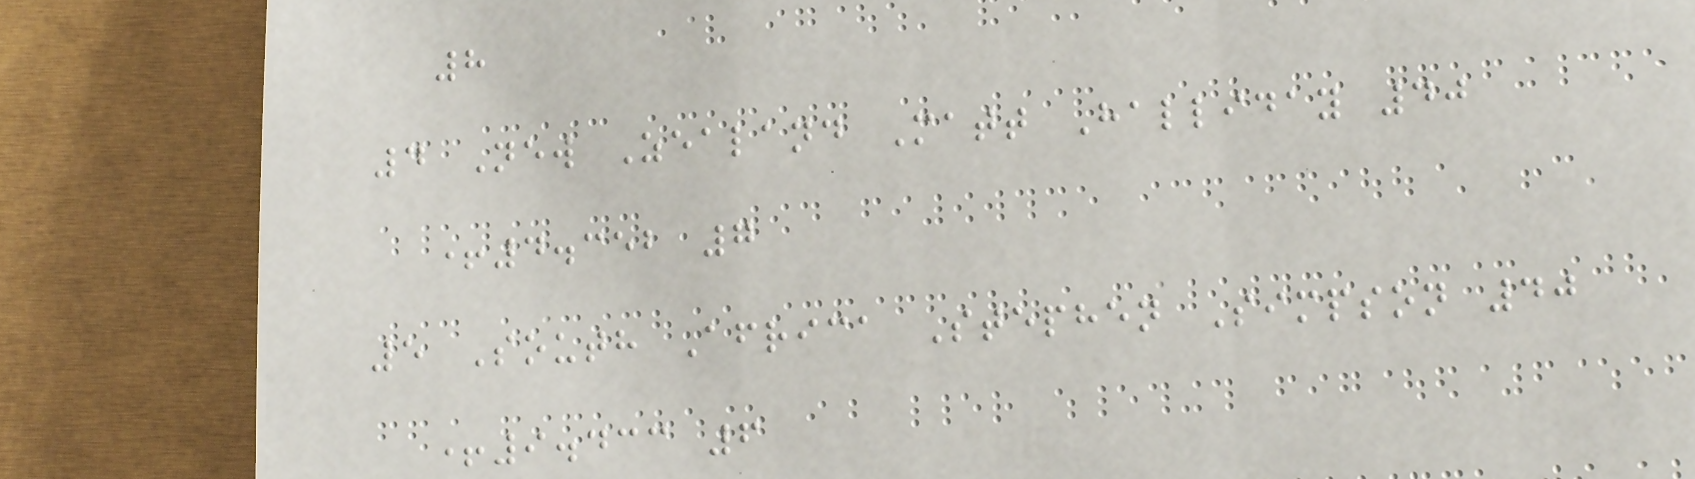8
4 New Zealand Matt Halliday 40
+4.352 7
5 South Africa Stephen Simpson 40
+9.433 6
